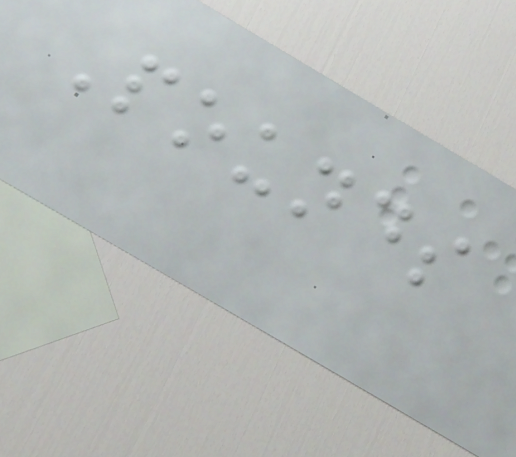Pounds
